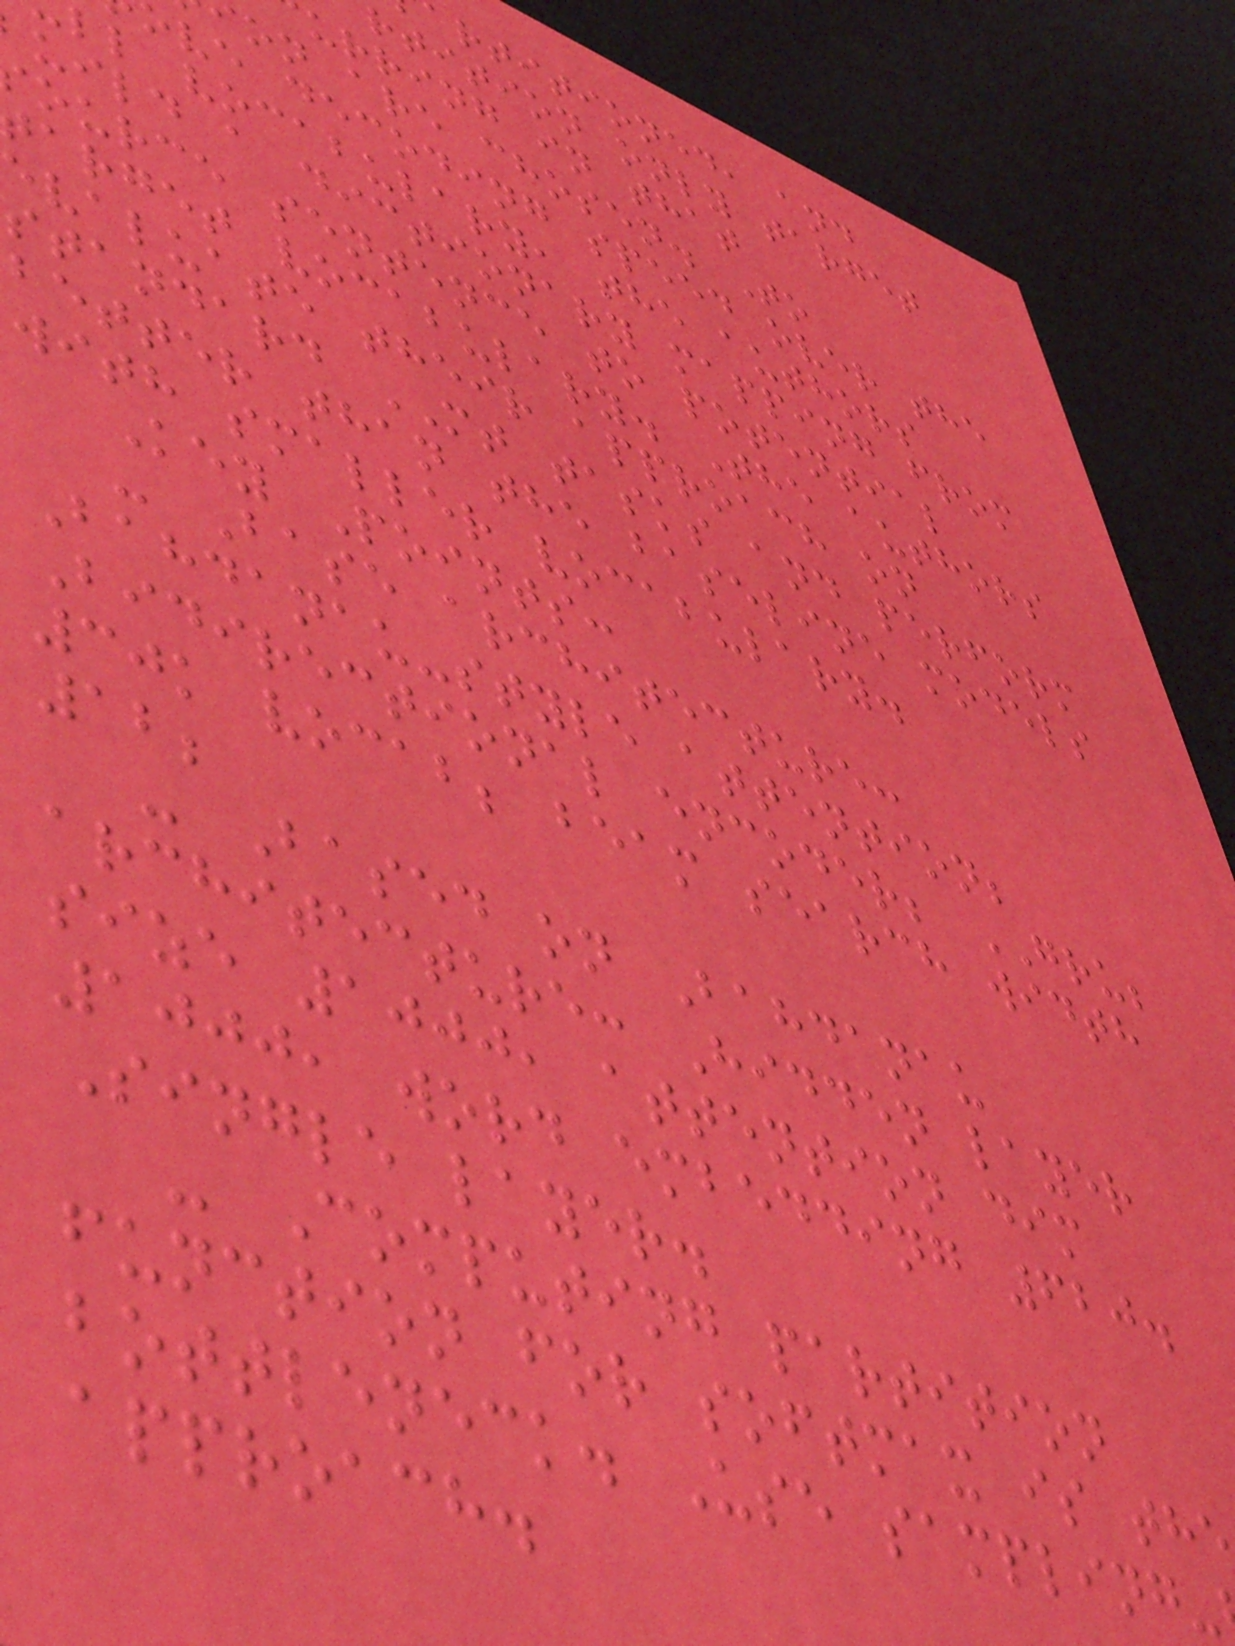rtitioned, and
rtition only target
urring in that
on are chosen. To
ve decoding speed over the
ll vocabulary, the authors
uild a dictionary mapping from
ource sentence to potential
arget vocabulary. The authors
evaluate their approach on
standard MT tasks and perform
better than the baseline models
with smaller vocabulary.
Key Points:
- Base architecture:
Bahdanau-style attention;
Bidirectional encoder; GRU;
30k vocab; beam search width
12;
- Based on Bahdanau
architecture: Hidden layer
size 1000, attention dim
1000, word embedding 620.
Single layer.
- Computing partition
function for softmax is the
bottleneck. Use sampling-
approach.
